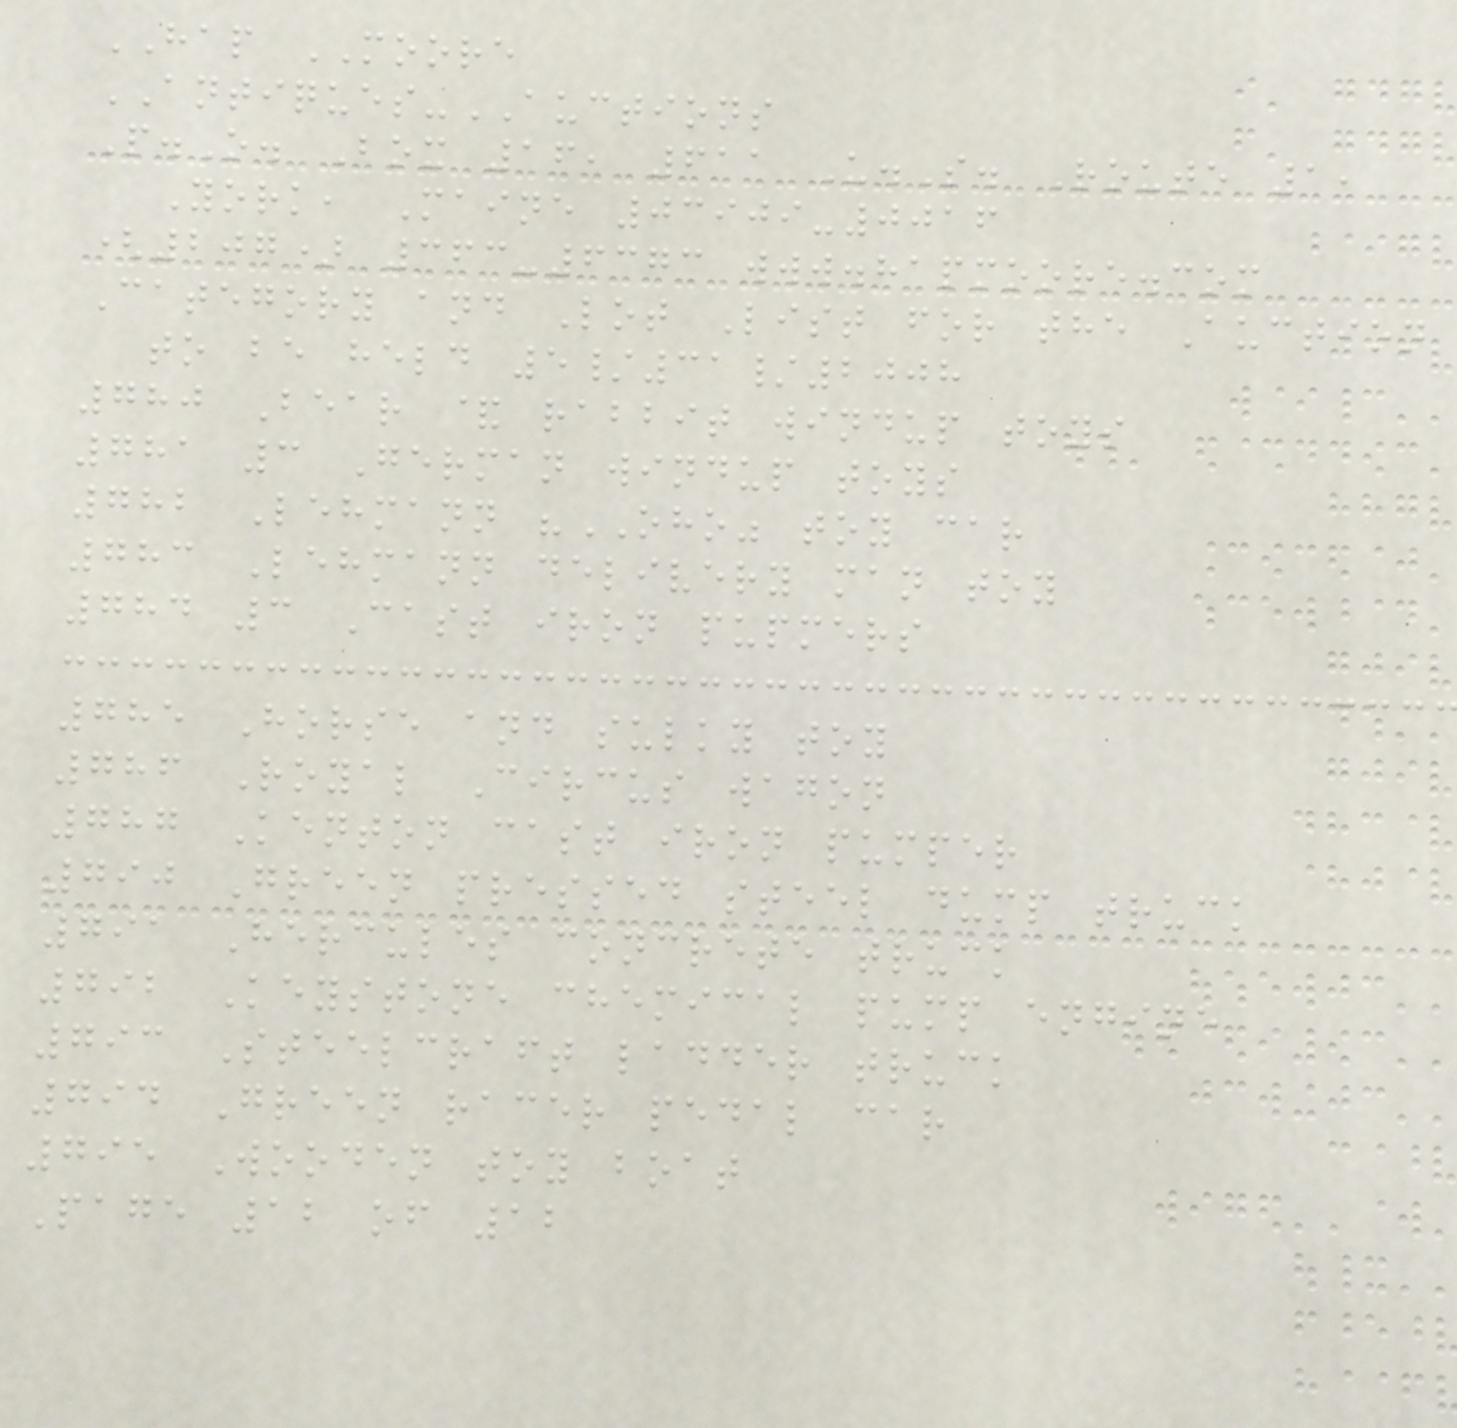HAP MOORE
ANTIQUES-AUCTIONS
P.O. Box 16, 611 U.S. Route 1,
York, Maine 03909-0016
(207) 363-6373 www.hapmoore.com
Category and Lot List for the Auction
to be held 5/31/2008
780 Bear & rabbit windup toys
781 3 German windup toys
782 Lehmann "OHO" toy car
783 Lehmann delivery man toy
784 3 Cast iron pupmers
785 Horse and sulky toy
786 Royal Circus wagon
787 Kenton cast iron pumper
790 Green pressed steel dump truck
791 Hercules concrete truck
792 Keystone chemical pump engine
793 Steelcraft ladder truck
794 Green racer pedal car
795 Wooden toy boat
Page 12 of 12
